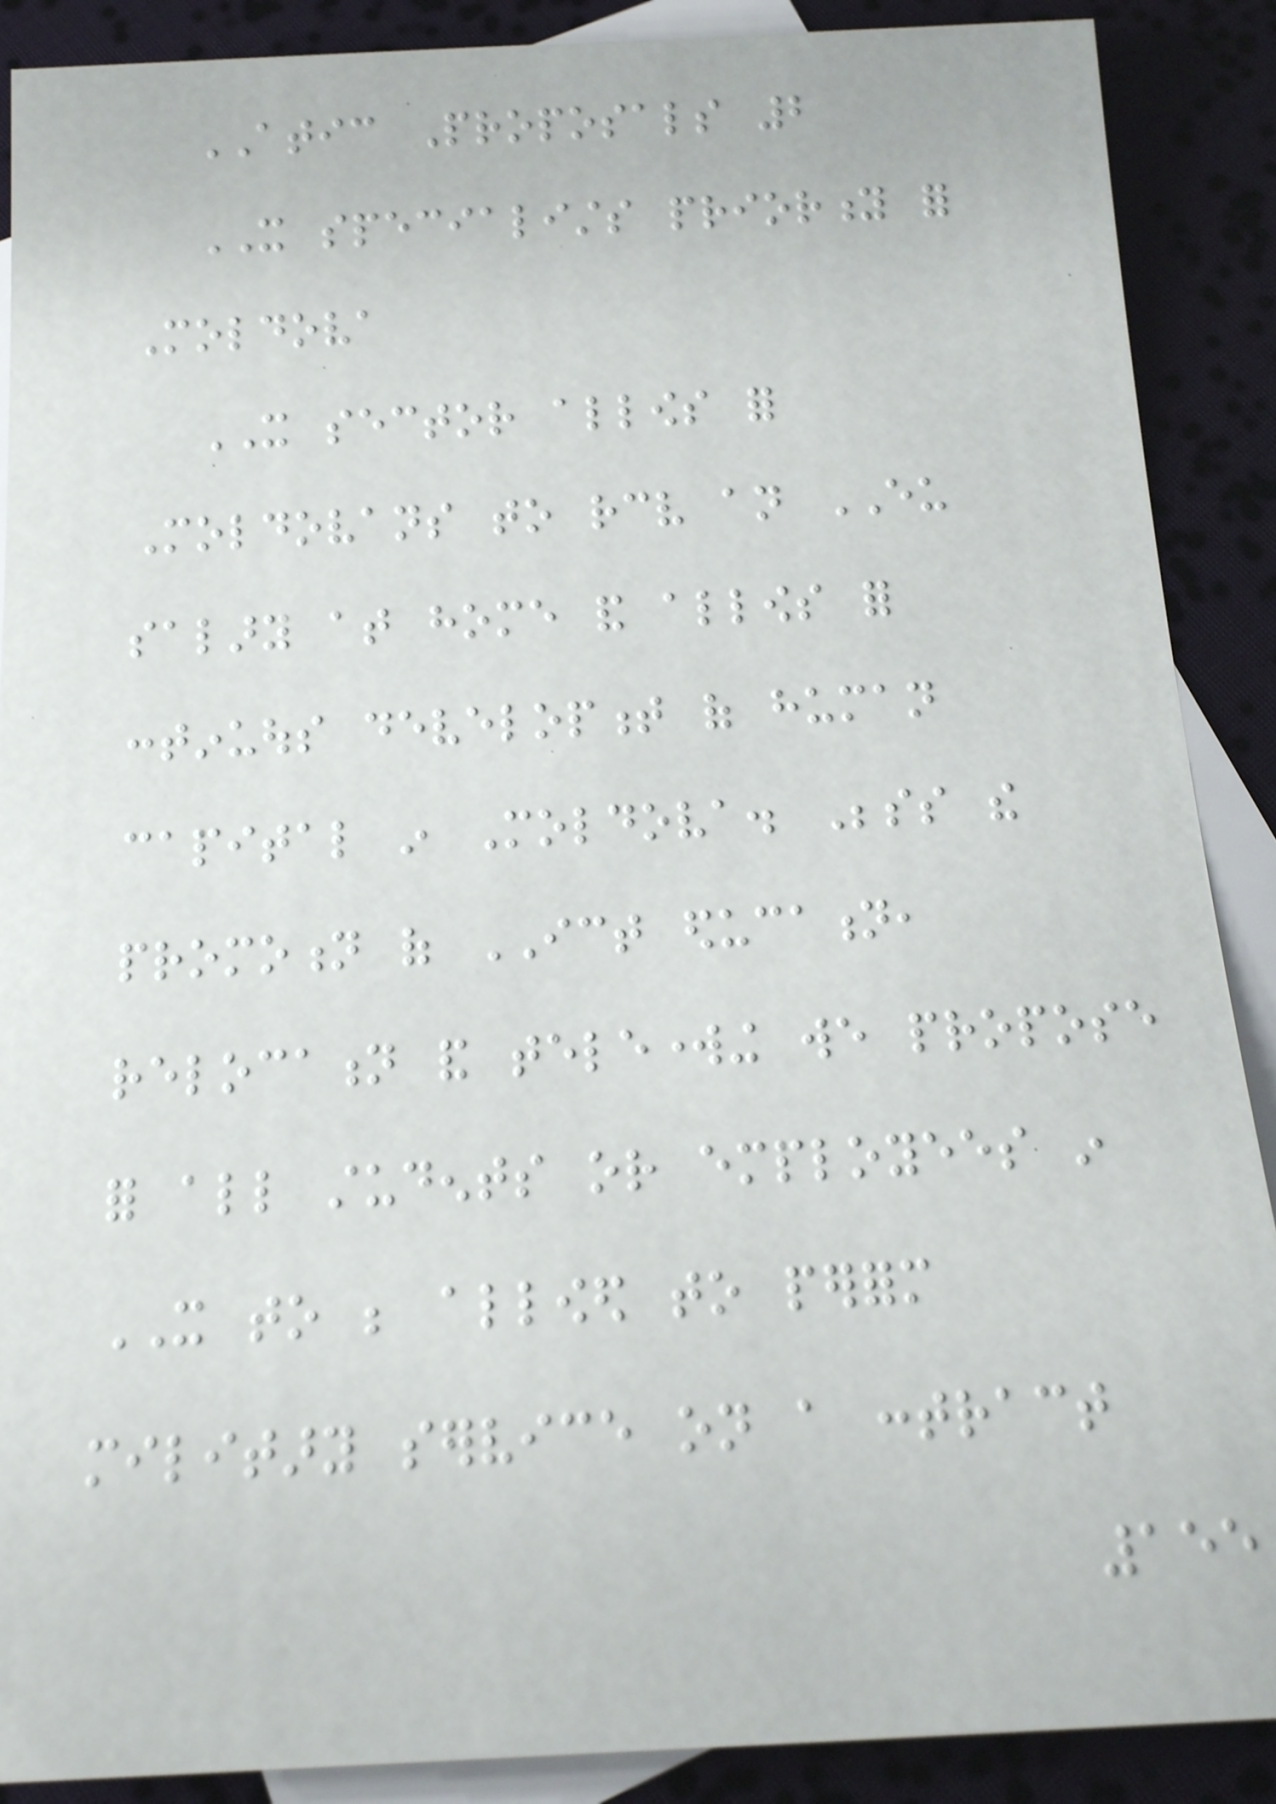ATIC Proposals 2
IT specialists priority for
Moldova
IT sector allows for
Moldovans to receive an EU
salary at home and allows for
continuous development of human
capital in Moldova. Besides the
promotion of ICT education,
relocation and teleworking we propose
for all students or employees in
IT to be allowed to perform
military service on a contract
155
